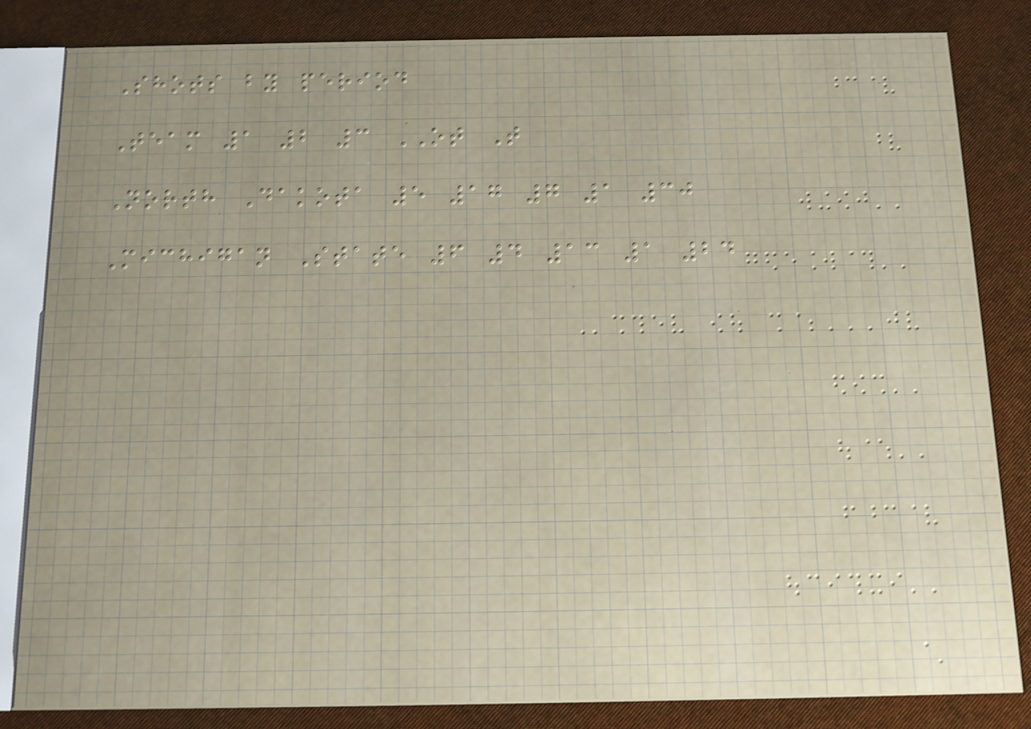Shots by period
Team 1 2 3 OT T
North Dakota 5 17 7 1 30
Michigan State 6 4 13 1 24
